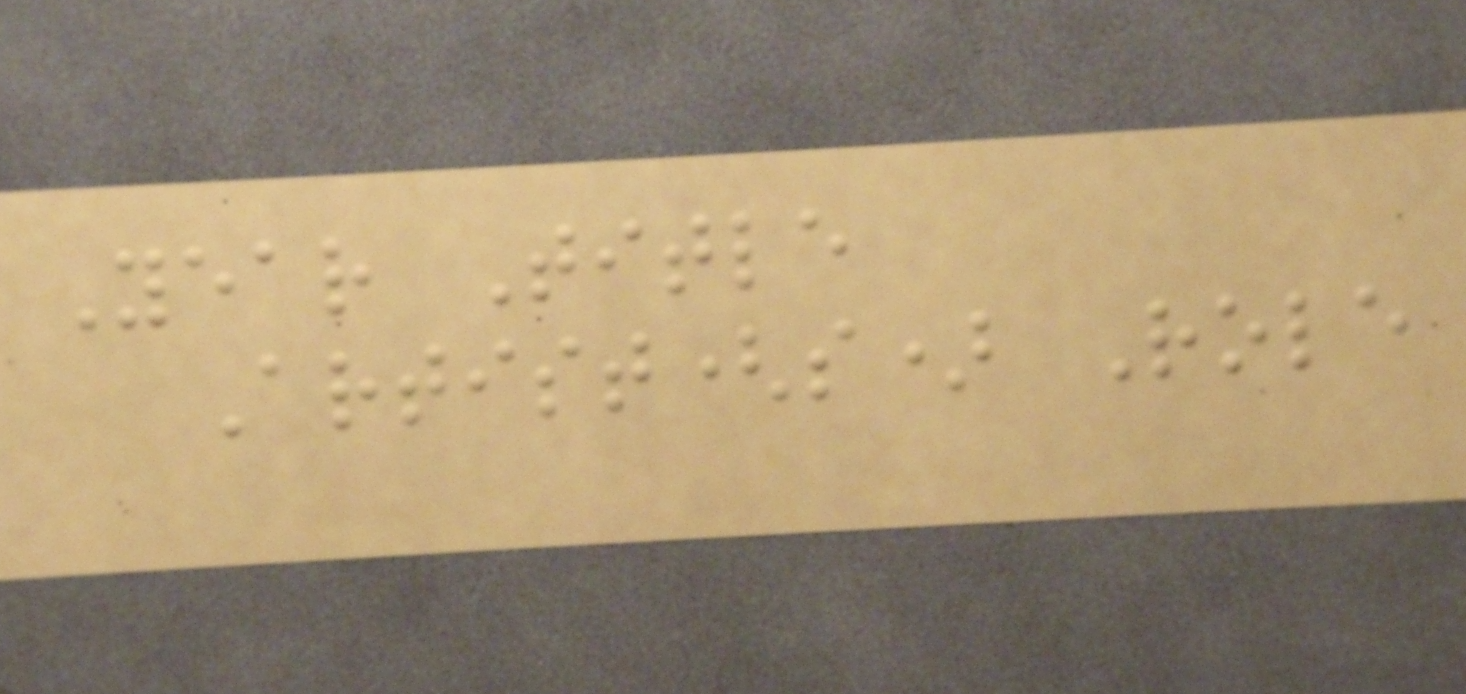Year Title
Artist(s) Role
